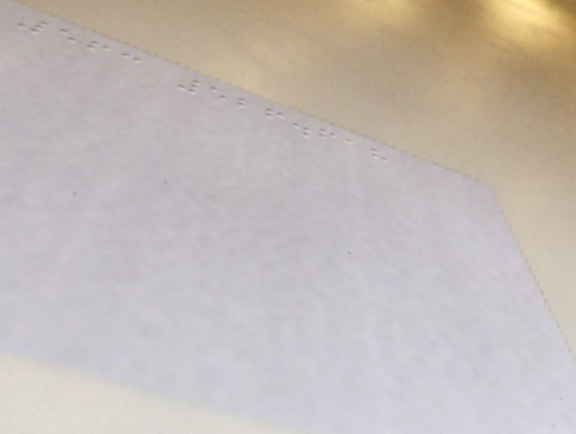563 526.618
